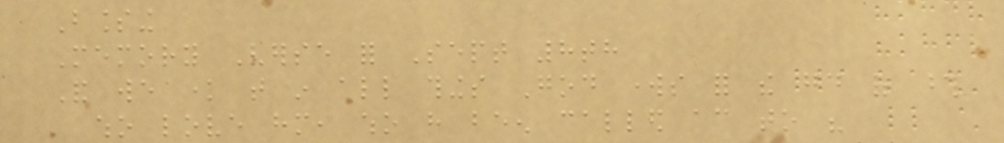Blessing
Memory Verse for Sept 8th
And we know that in all things God works for the good of those
who love him, who have been called according to his
